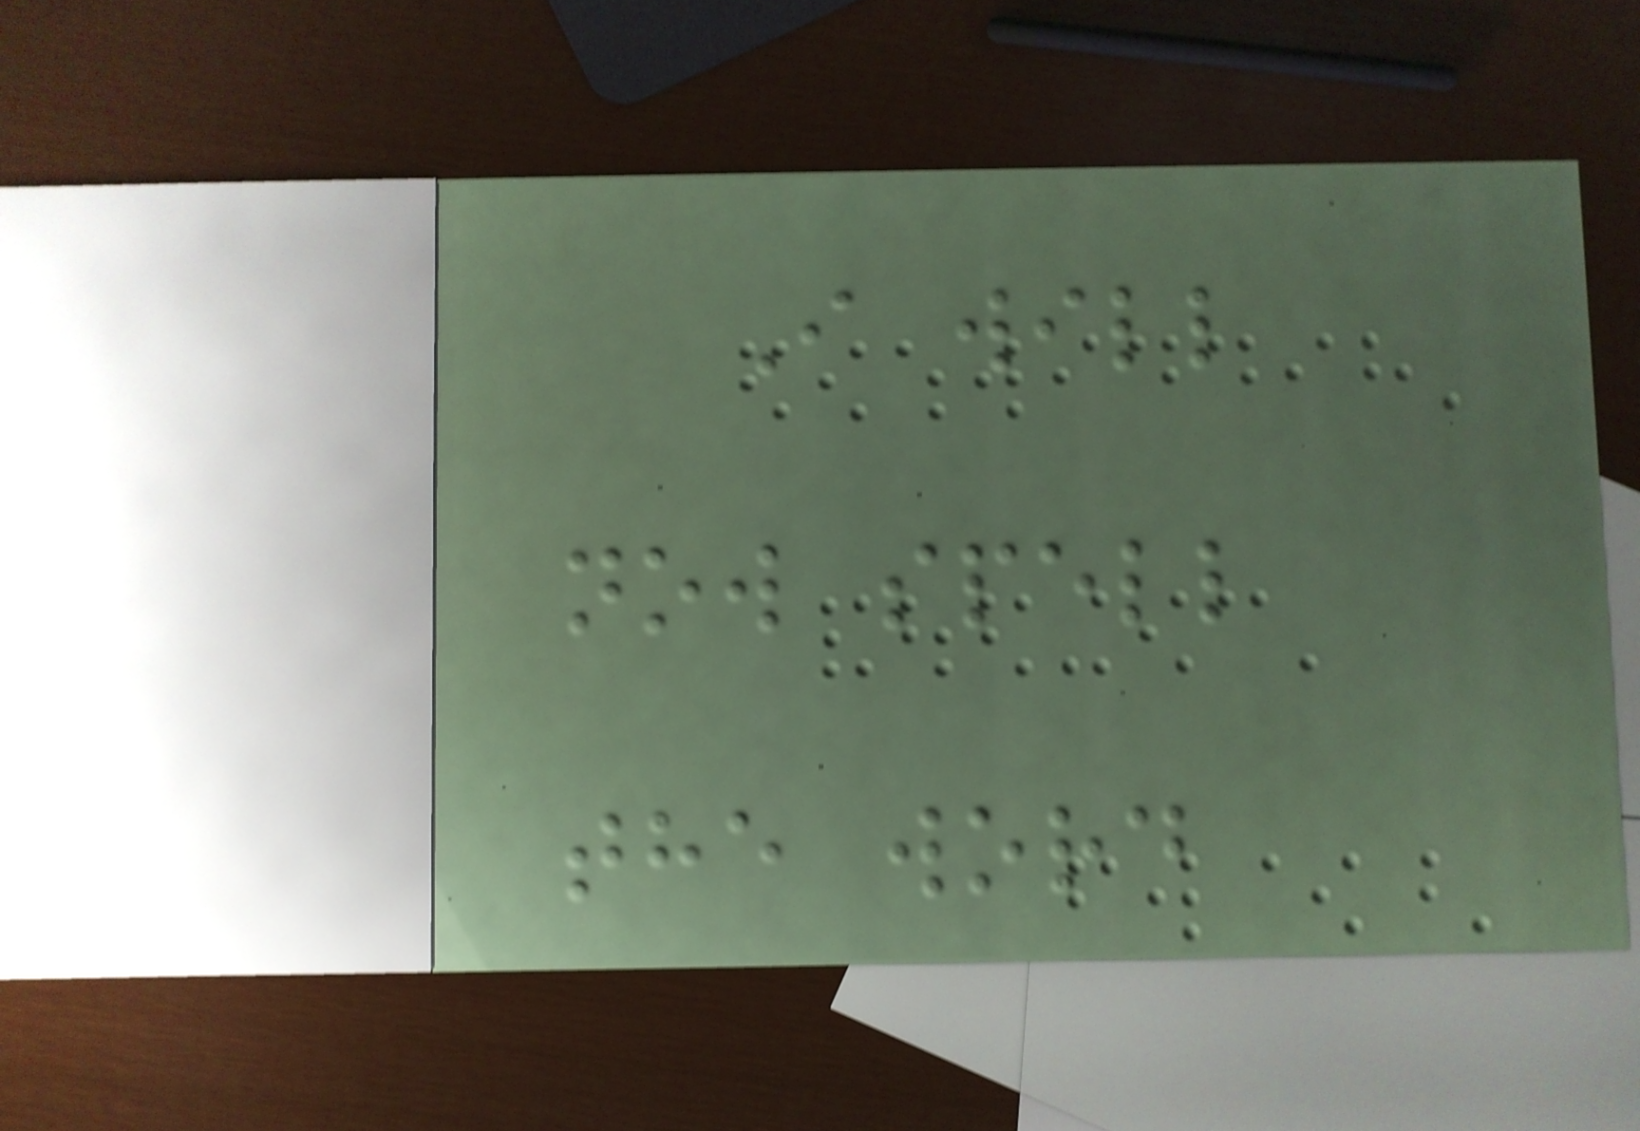I will
now spell
the word
